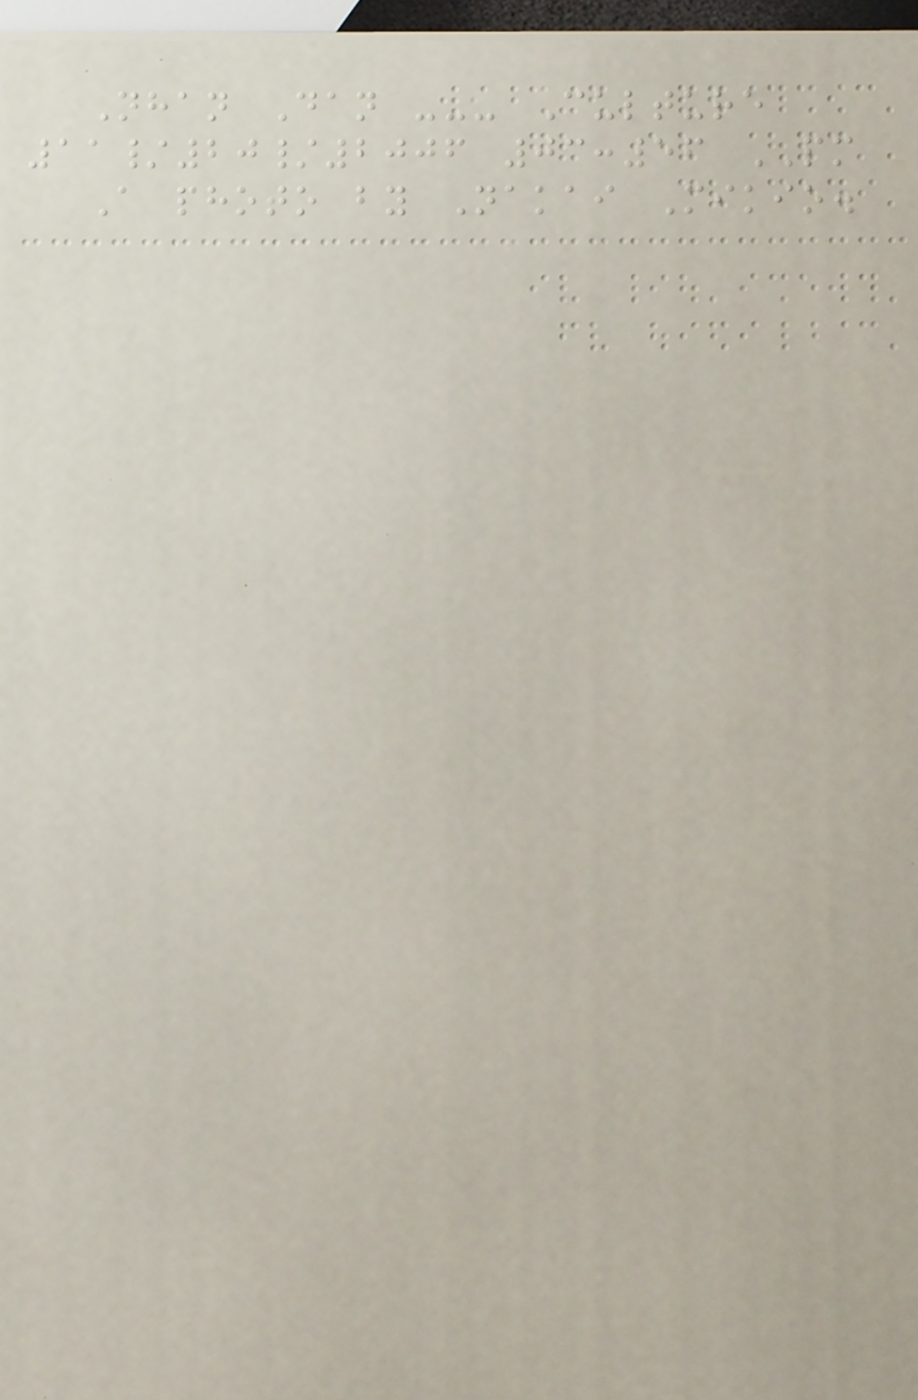Nhan Dan --- Culture
11/20/2006 03:56 PM
A photo by Nakai Mikio.
